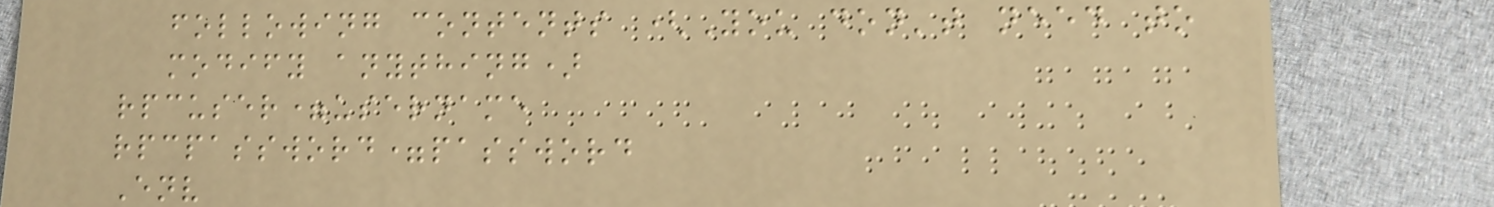following contents (You don't need to
modify anything)
rpcuser=username
rpcpassword=password
Env
